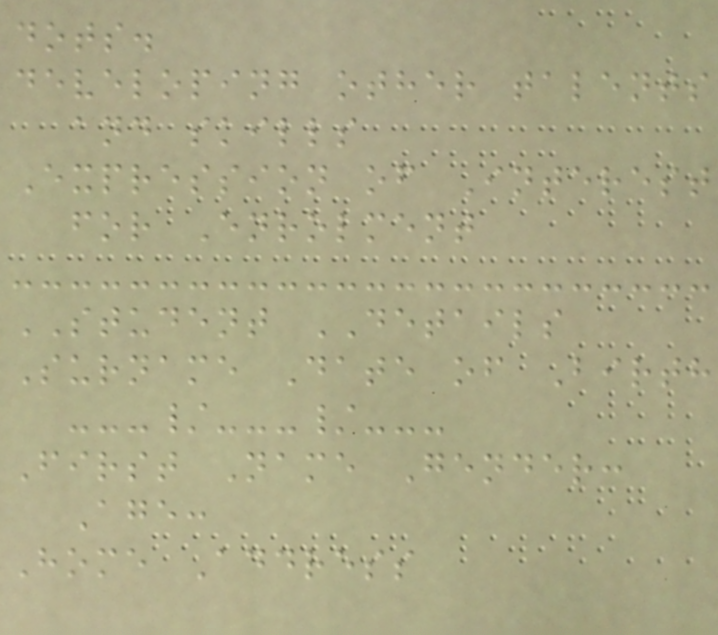dots.
developing other talents
and skills
Expression of Interest
for Enrolment
STUDENT DETAILS
Surname Date of Birth
---/---/---
First Name Gender:
Age:
Home Address
